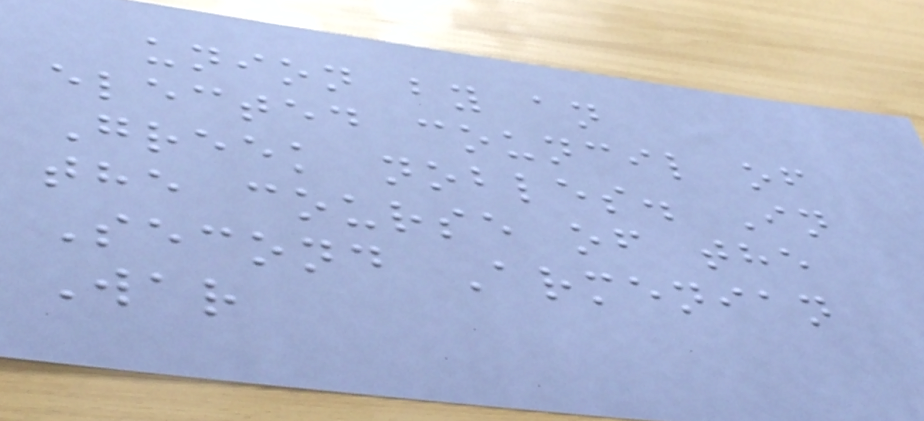union by an
elected council of
Greek nobles. In
the course of the
Second Armenian
War
